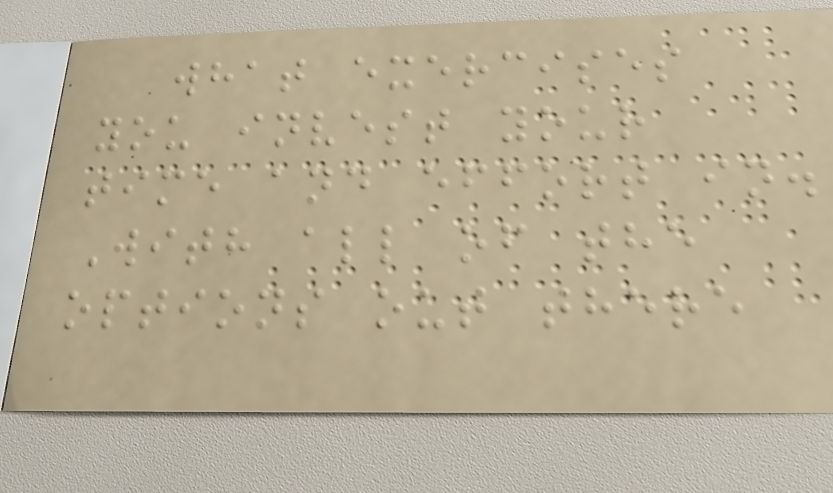what exercises
you invest your
time and effort in.
With all of the
options out there
